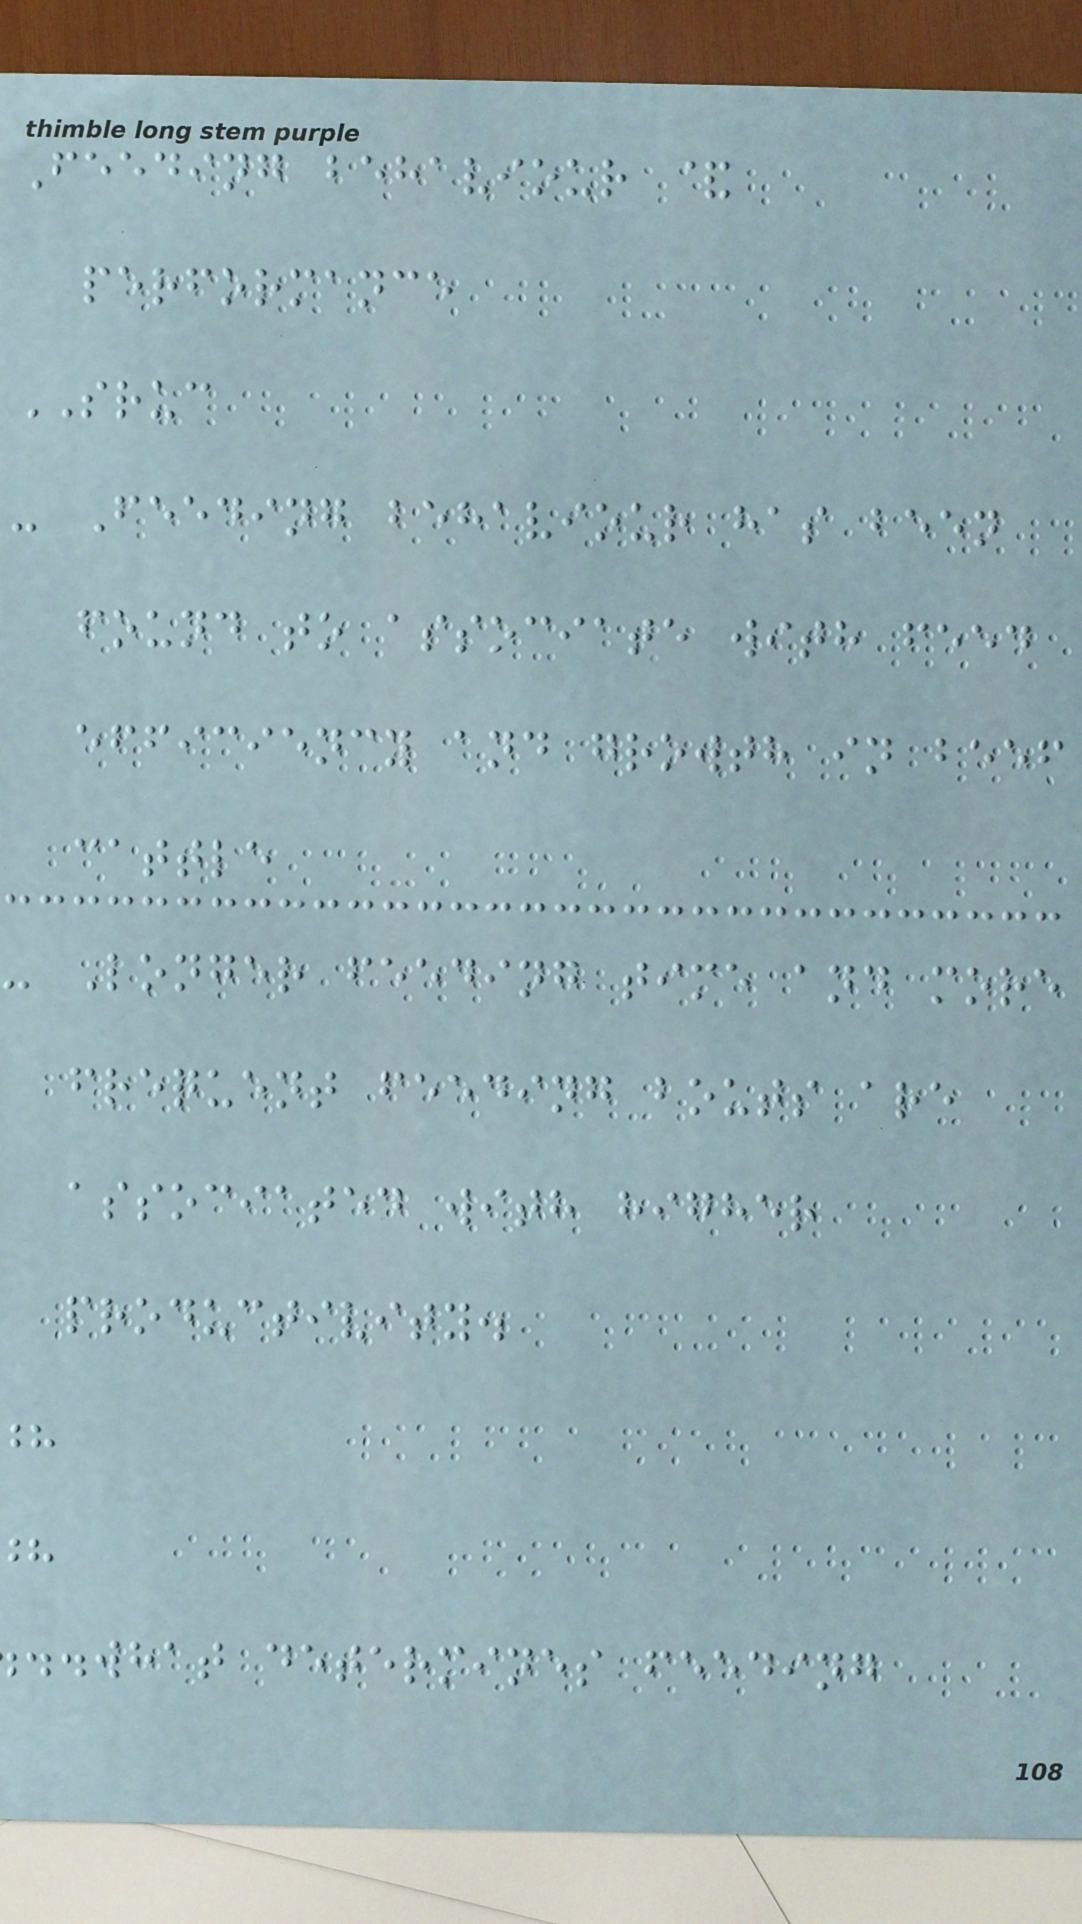Feeding behaviour &
performance
SRUC
- Feeding behaviour has been
found to associate with feed
efficiency and growth in beef
cattle
- Longer feeding time and more
frequent feeding bouts are
associated with higher
productivity.
..what determines feeding
